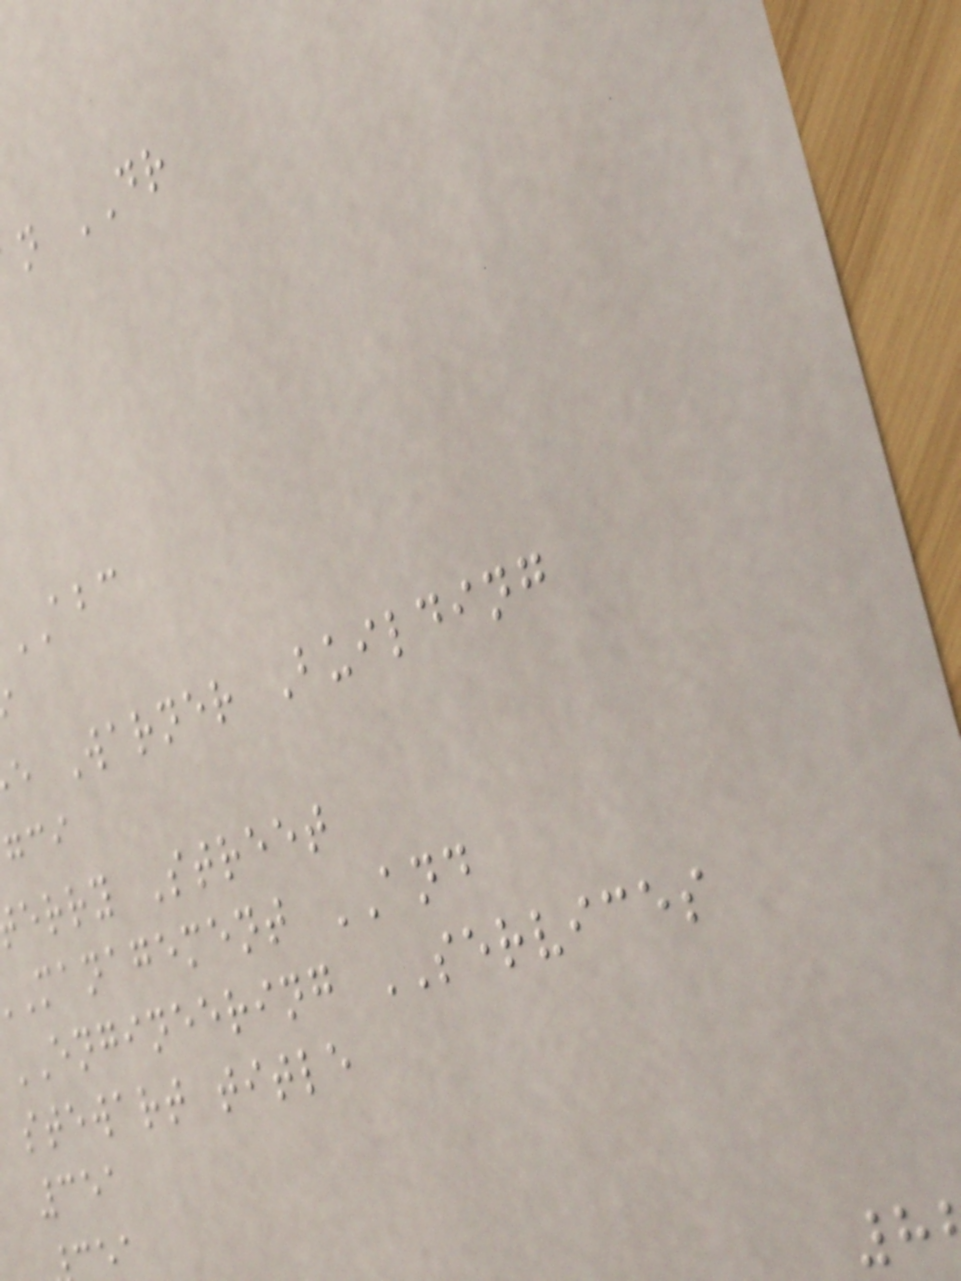n DR
ABC
e Warner Building
erry Street
management AND
ENGINEERING SERVICES
stewart title
351
